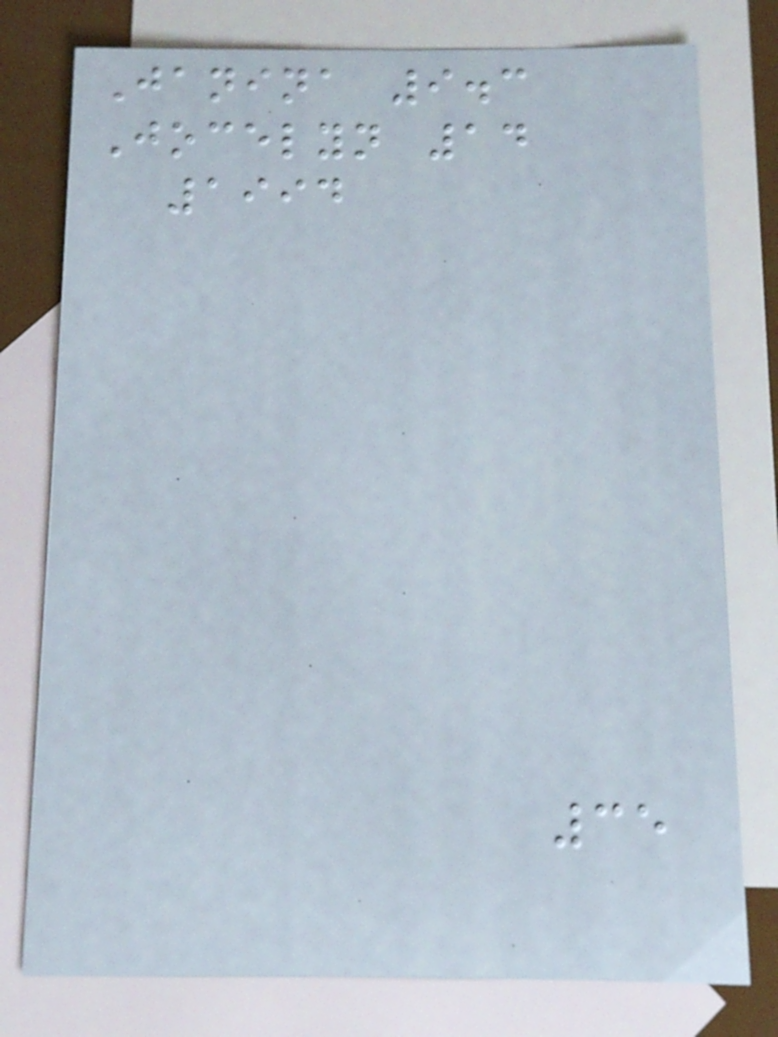Janina 9.3
Jocelyn 14
1994
35
